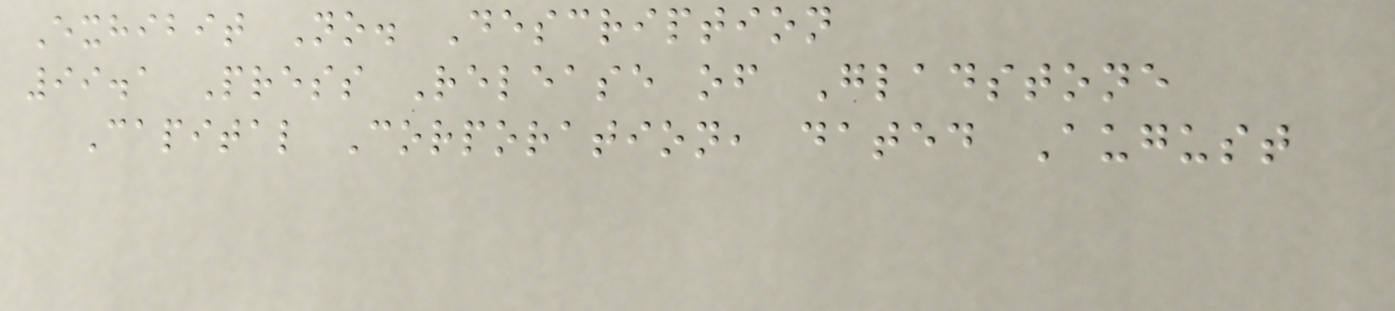Exhibit No. Description
99.1 Press Release of Gladstone
Capital Corporation, dated August
